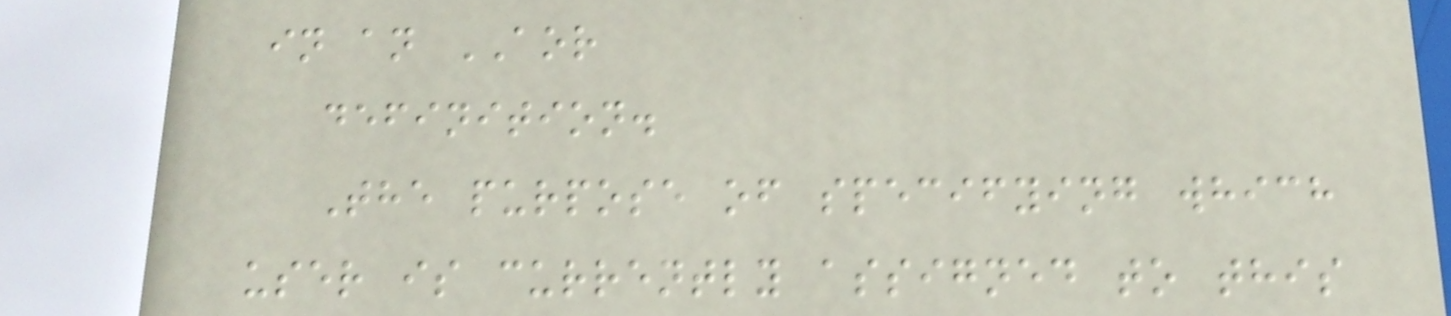in an AOR
definition.
The purpose of specifying which
user is currently assigned to this
